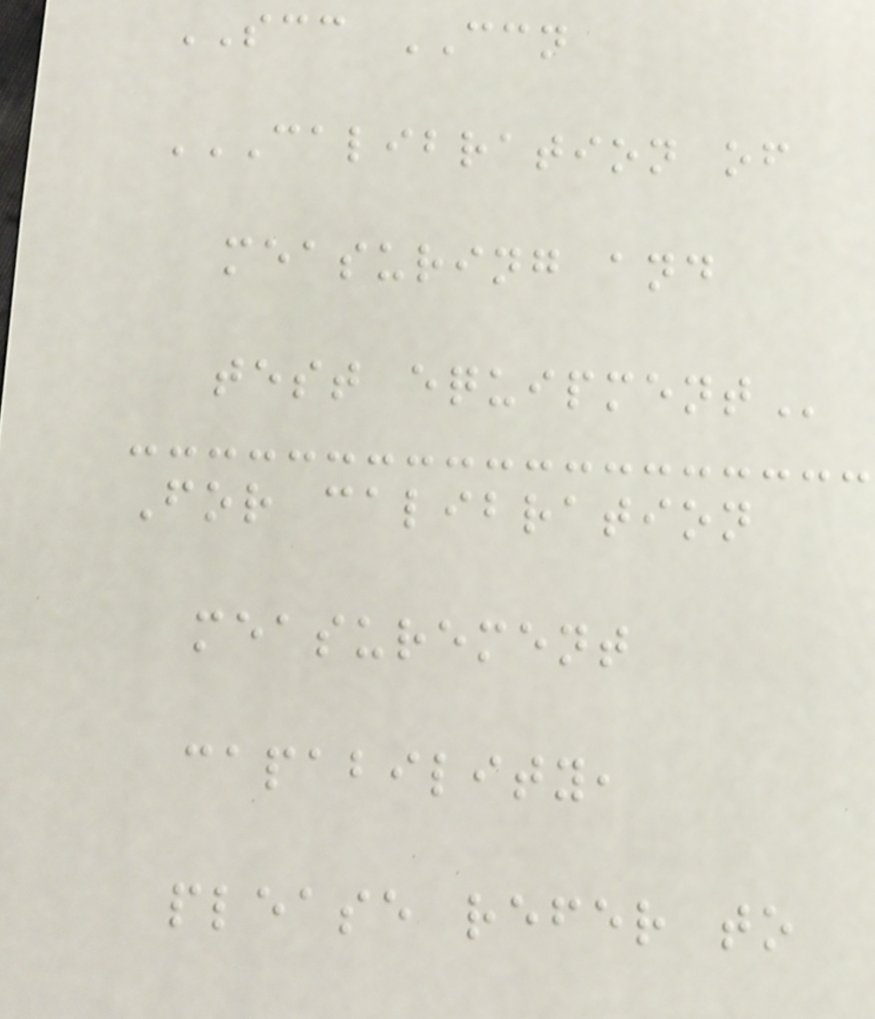SCC CCN
CALIBRATION OF
MEASURING AND
TEST EQUIPMENT
For calibration
measurement
capability,
please refer to
